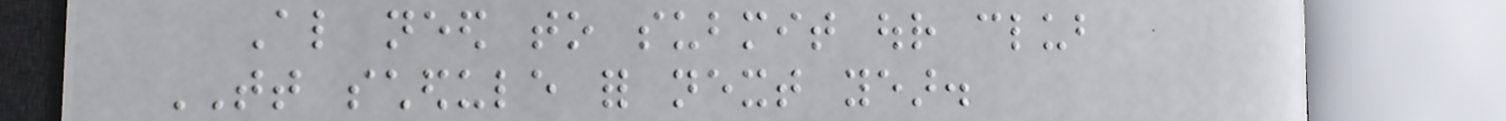Also need to submit our club
TT schedule for next year.
